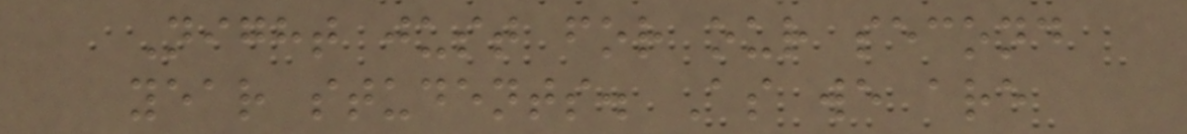Night just for our second
year students. As we are
